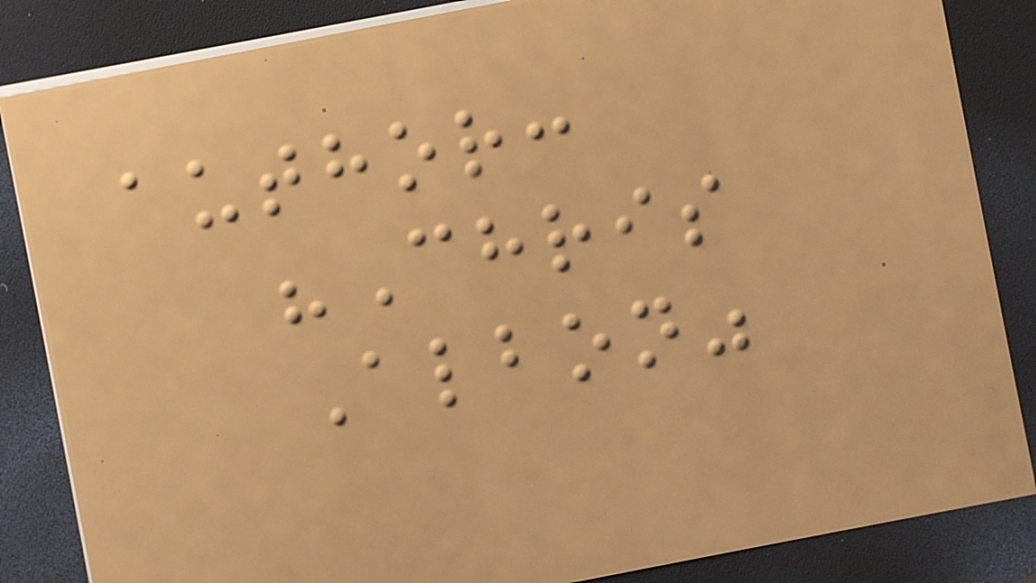author:
"Chris
Albon"
